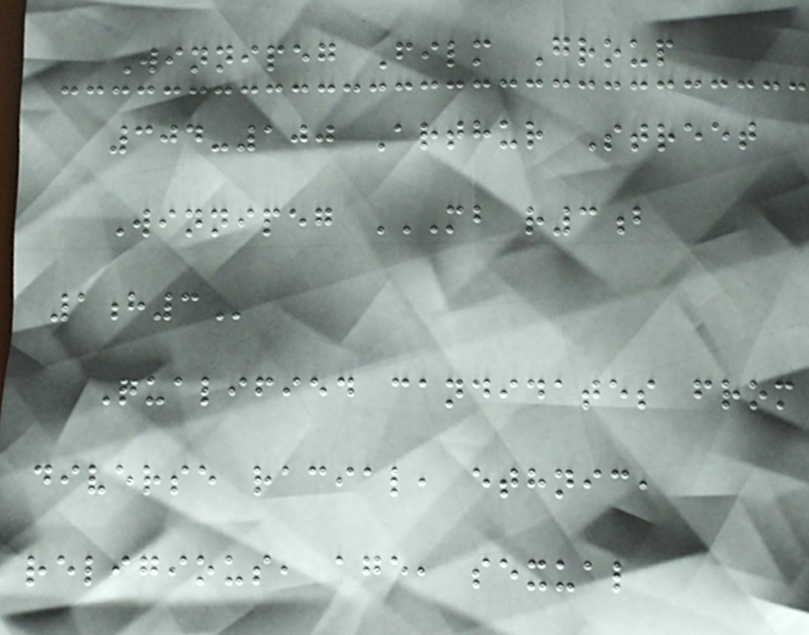Winnipeg Film Group
304-100 Arthur Street
Winnipeg MB R3B
1H3
Qualified candidates from
diverse racial, ethnic,
religious, age, sexual
